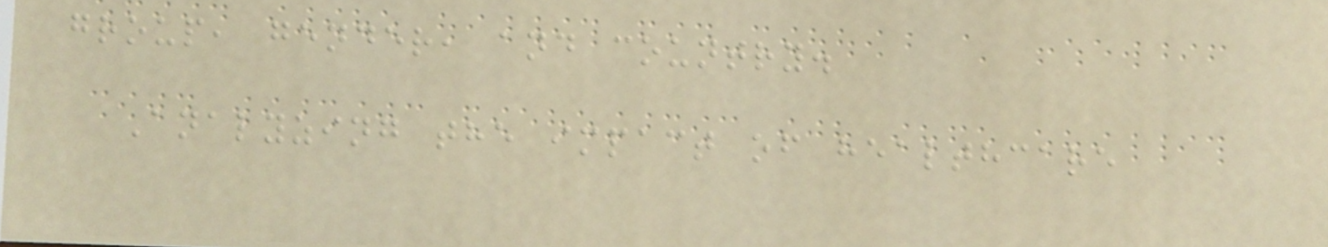group, gender, and country.
Analyzing the impact of healthcare
